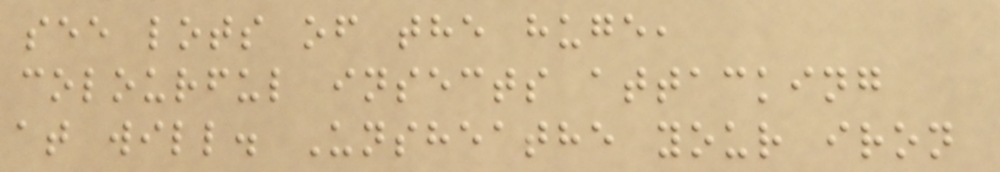see lots of the huge,
colourful insects attacking
at will. Unsheathe your iron
